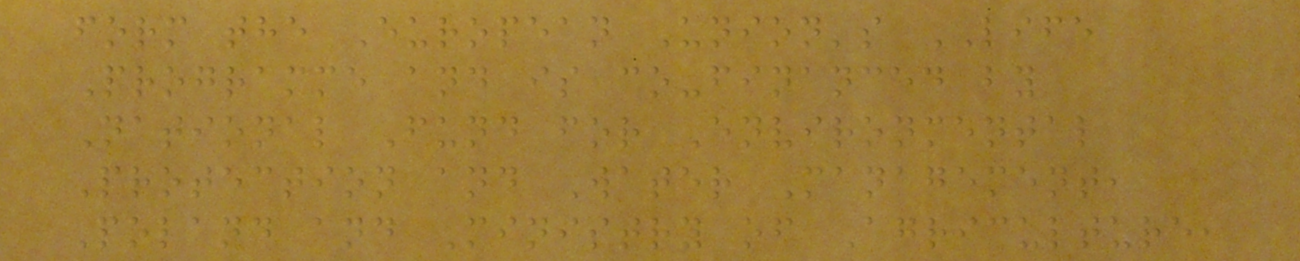form the European Union's LIFE
Programme and is co-financed by
National Fund for Environmental
Protection and Water Management,
Poland and Ministry of Agriculture,
